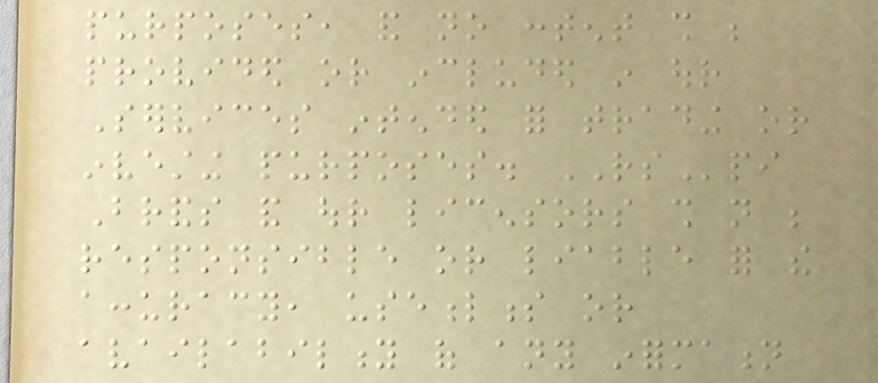purposes, and no content shall be
provided or included in our
Services intended for trading or
investing purposes. RSpi
Brands and our licensors shall not be
responsible or liable for the
accuracy, usefulness or
availability of any information
